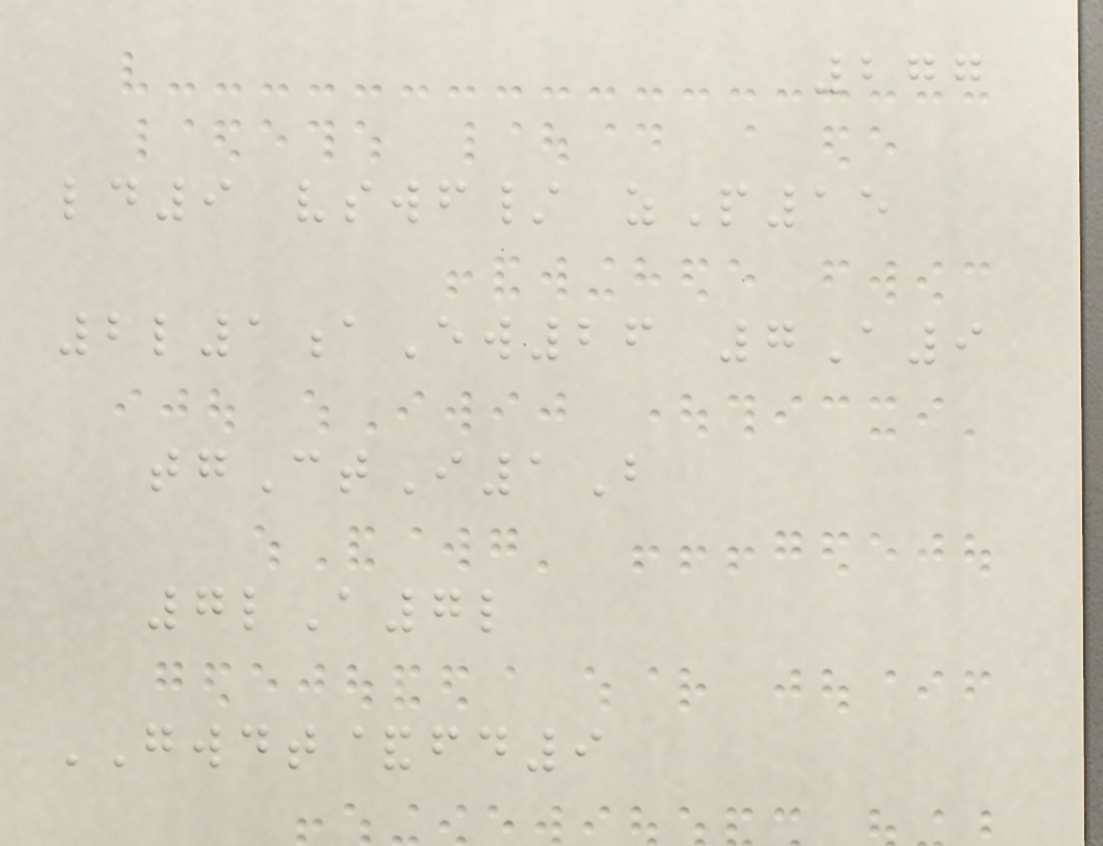277
ld9 vswf/ zP15
2l1aEw26 7A9
tgCtI1B
7lA7l
GWDT&fd9
